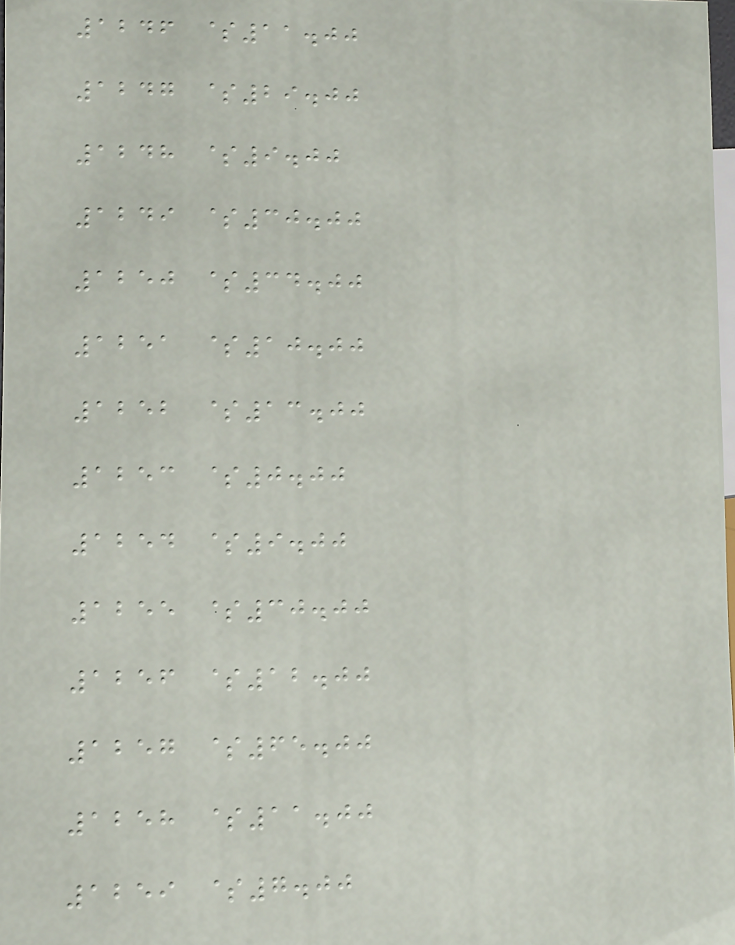1246 $11.00
1247 $29.00
1248 $9.00
1249 $30.00
1250 $34.00
1251 $10.00
1252 $13.00
1253 $0.00
1254 $9.00
1255 $30.00
1256 $12.00
1257 $65.00
1258 $11.00
1259 $7.00
